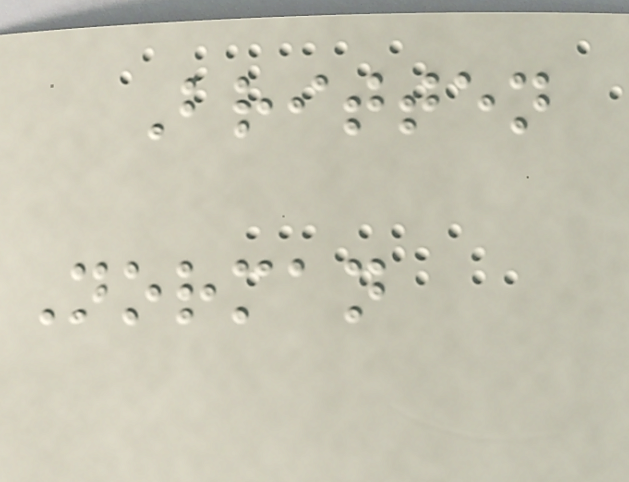Britten
Norman
